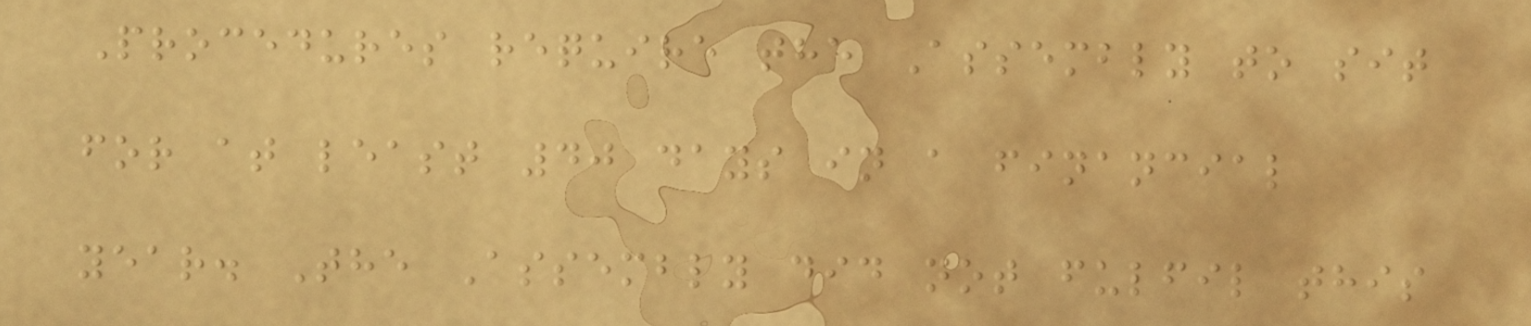Procedures require the Assembly to sit
for at least 40 days in a financial
year. The Assembly did not fulfil this
